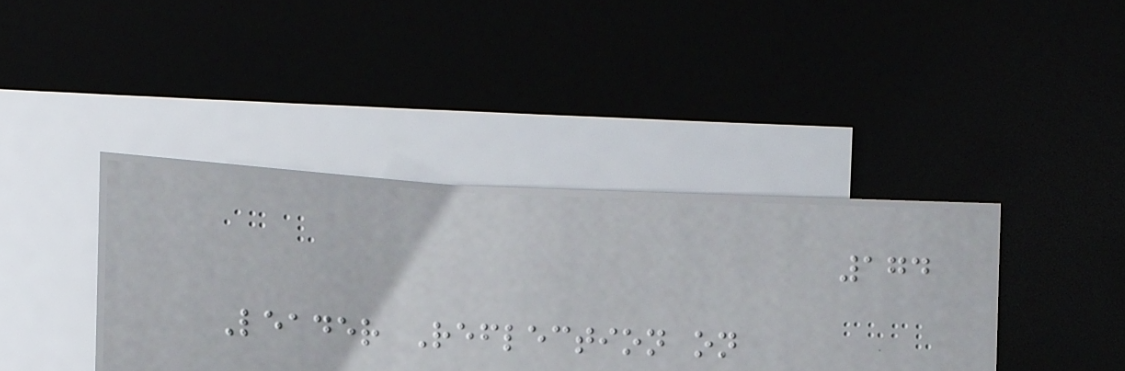174
Leader Reflection on
